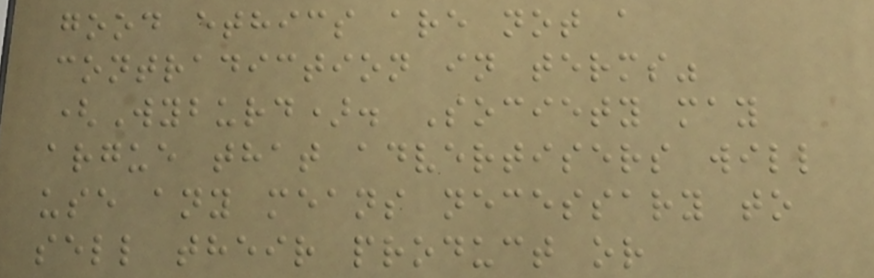good ethics are not a
contradiction in terms"
(Wyburd). Society may
argue that advertisers will
use any means necessary to
sell their product or
